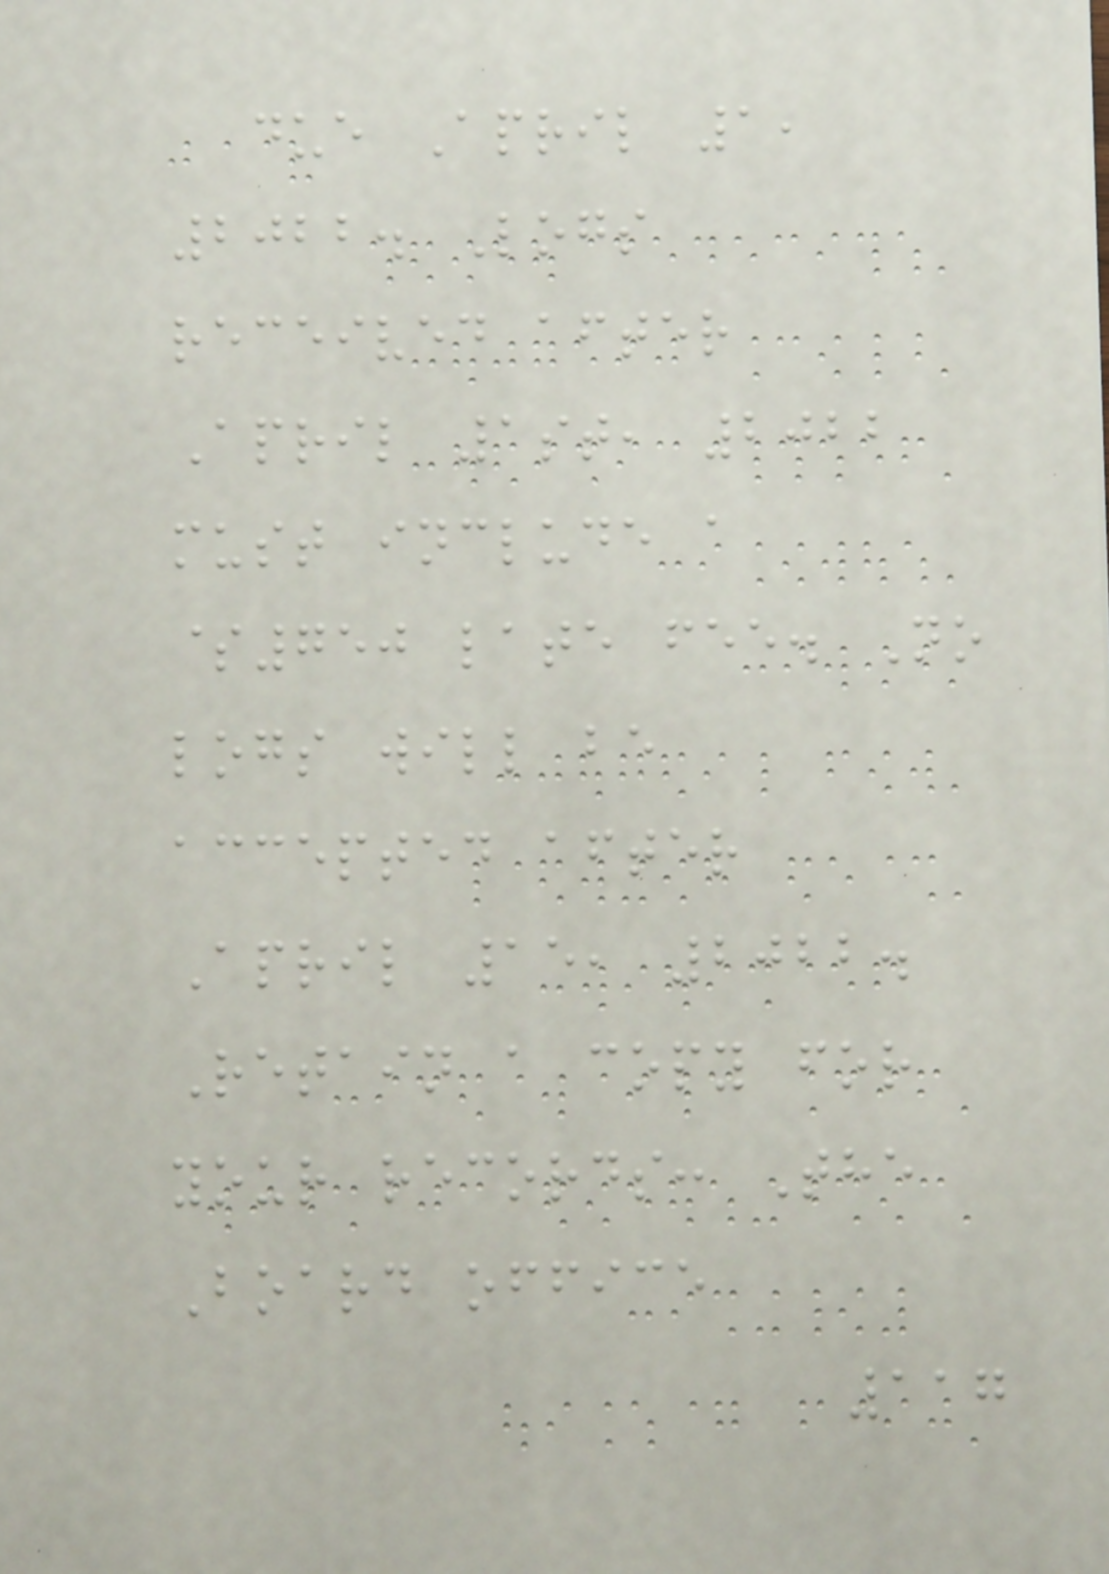due April 1,
2022. Logs
received after
April 1st, 2022
must include a
$750 late fee. No
logs will be
accepted after
April 15, 2022.
Retain a copy for
your records: The
Board office
117
